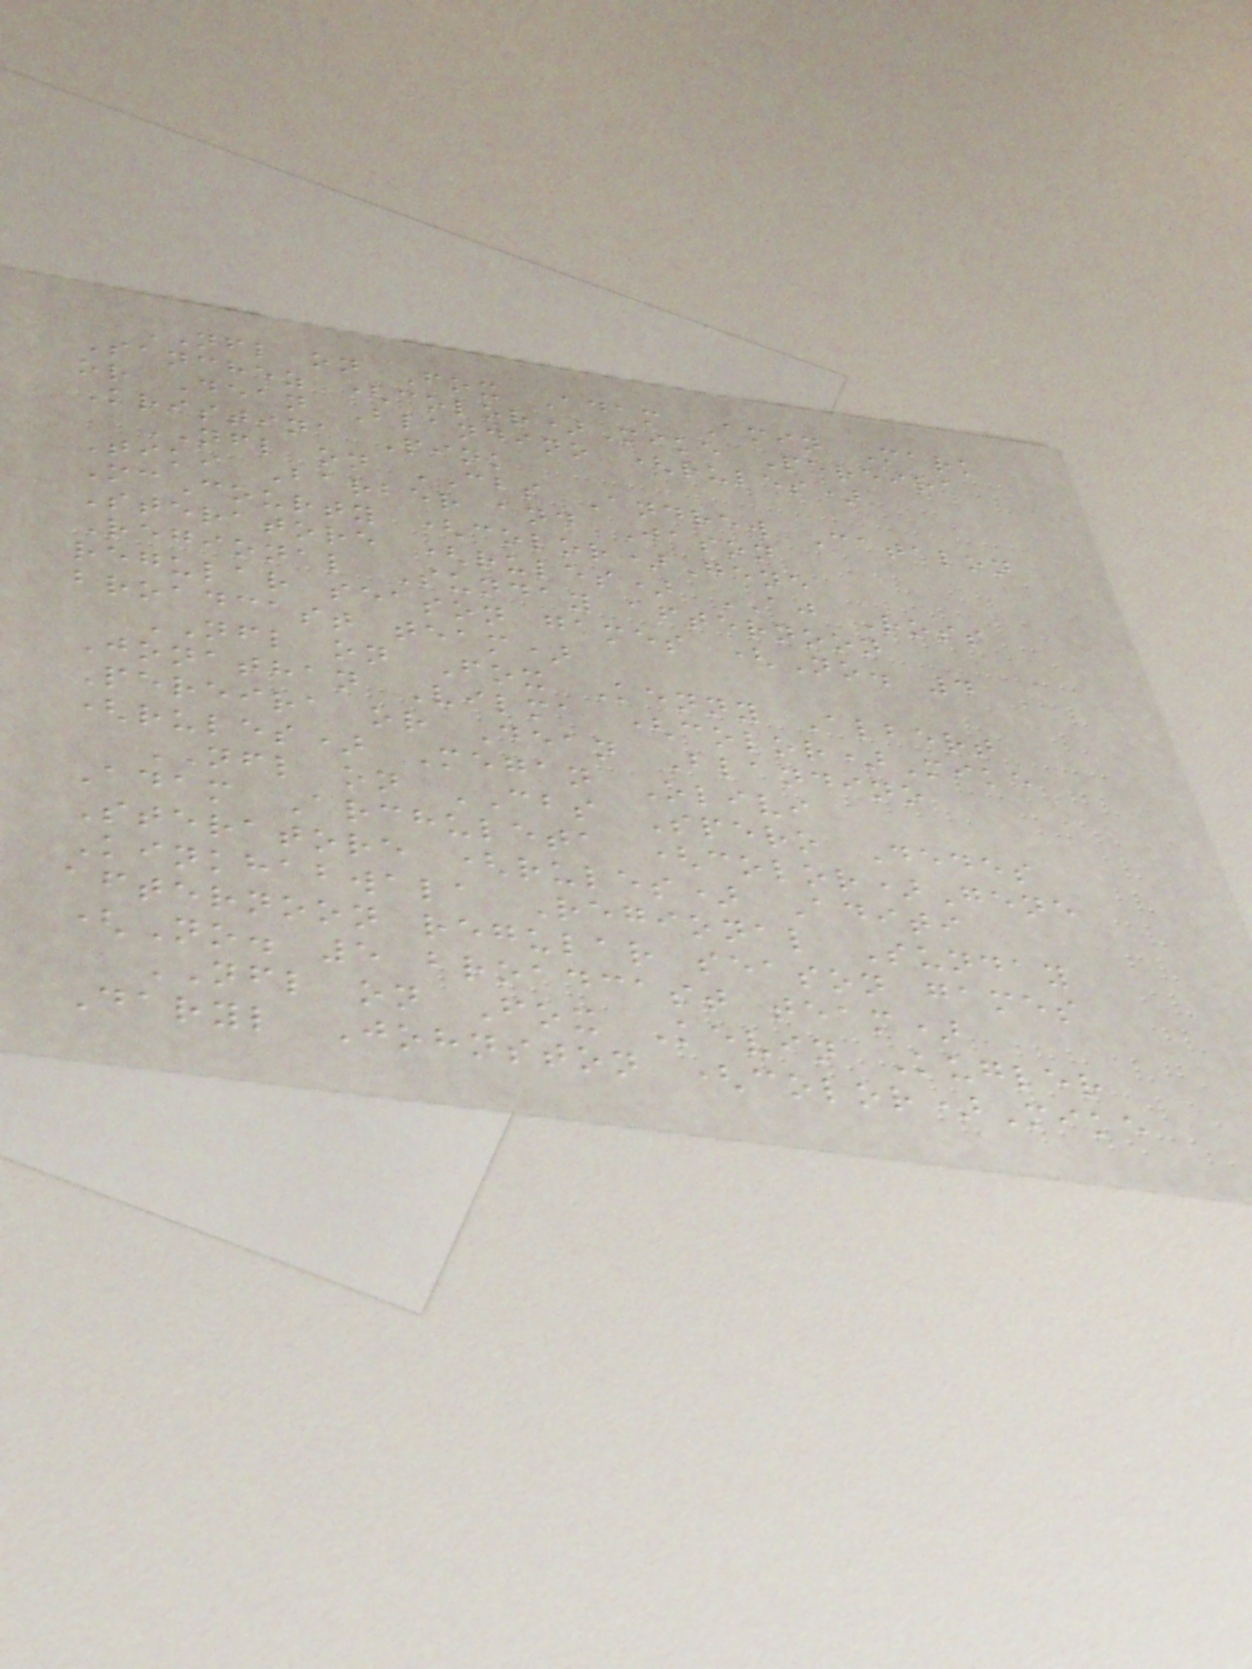NFL on Fox Adam Amin Mark
Sanchez (color)Mike Pereira
or Dean Blandino (rules)
Kristina Pink
NFL on CBS Andrew Catalon
Tiki Barber and Jason
McCourty (color)Gene
Steratore (rules) AJ Ross
Regional Sunday afternoon
regular season games (No. 4
broadcast team)
NFL on Fox Kenny Albert
Jonathan Vilma (color)Mike
Pereira or Dean Blandino
(rules) Megan Olivi
NFL on CBS Spero Dedes
Adam Archuleta (color)Gene
Steratore (rules) Aditi
Kinkhabwala Regional Sunday
afternoon regular season games
(No. 5 broadcast team)
NFL on Fox Kevin Kugler
Daryl Johnston (color)Mike
